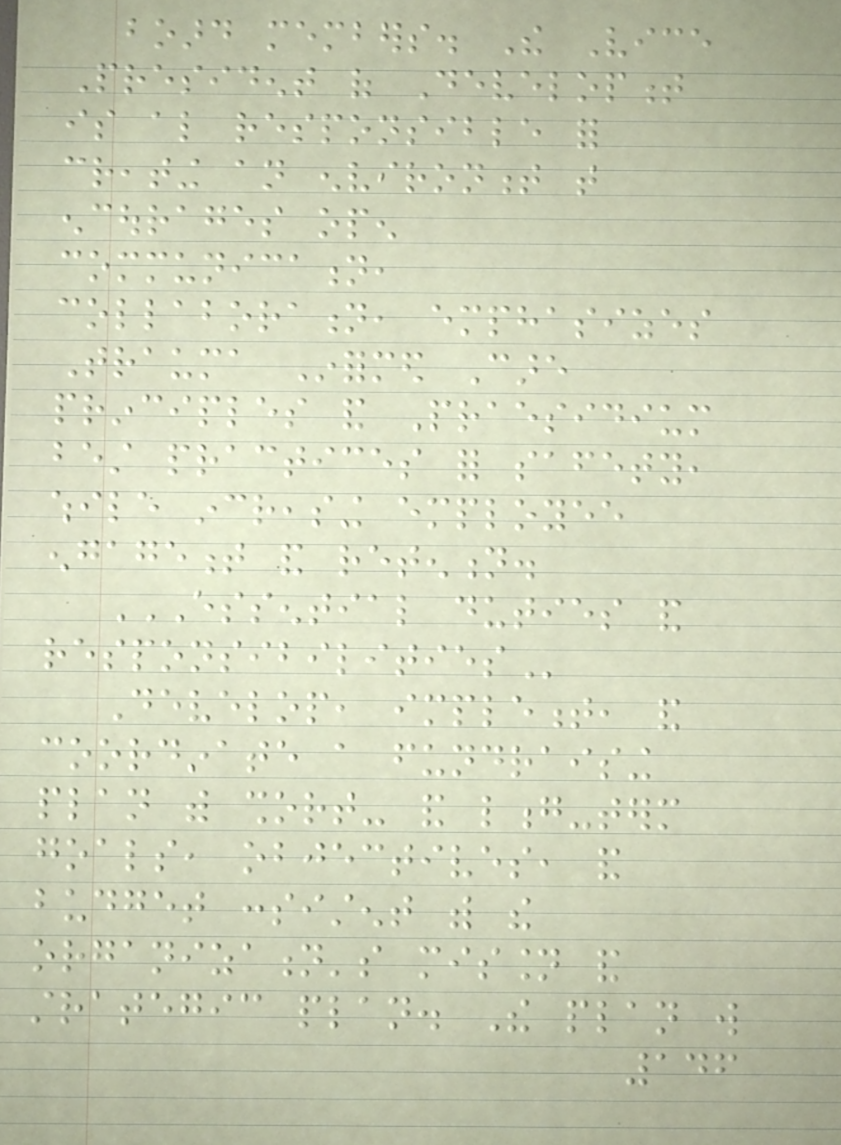board members. The Vice
President of Development
is also responsible for
creating an environment that
encourages open
communication,
collaboration, emphasizes
Trauma Informed Care
principles and Praesidium
best practices for safety,
while increasing employee
engagement and retention.
ESSENTIAL DUTIES AND
RESPONSIBILITIES
Develop, implement, and
coordinate a fundraising
plan with short- and long-term
goals, objectives, and
budget consistent with the
organization's mission and
strategic plan. The plan will
146
